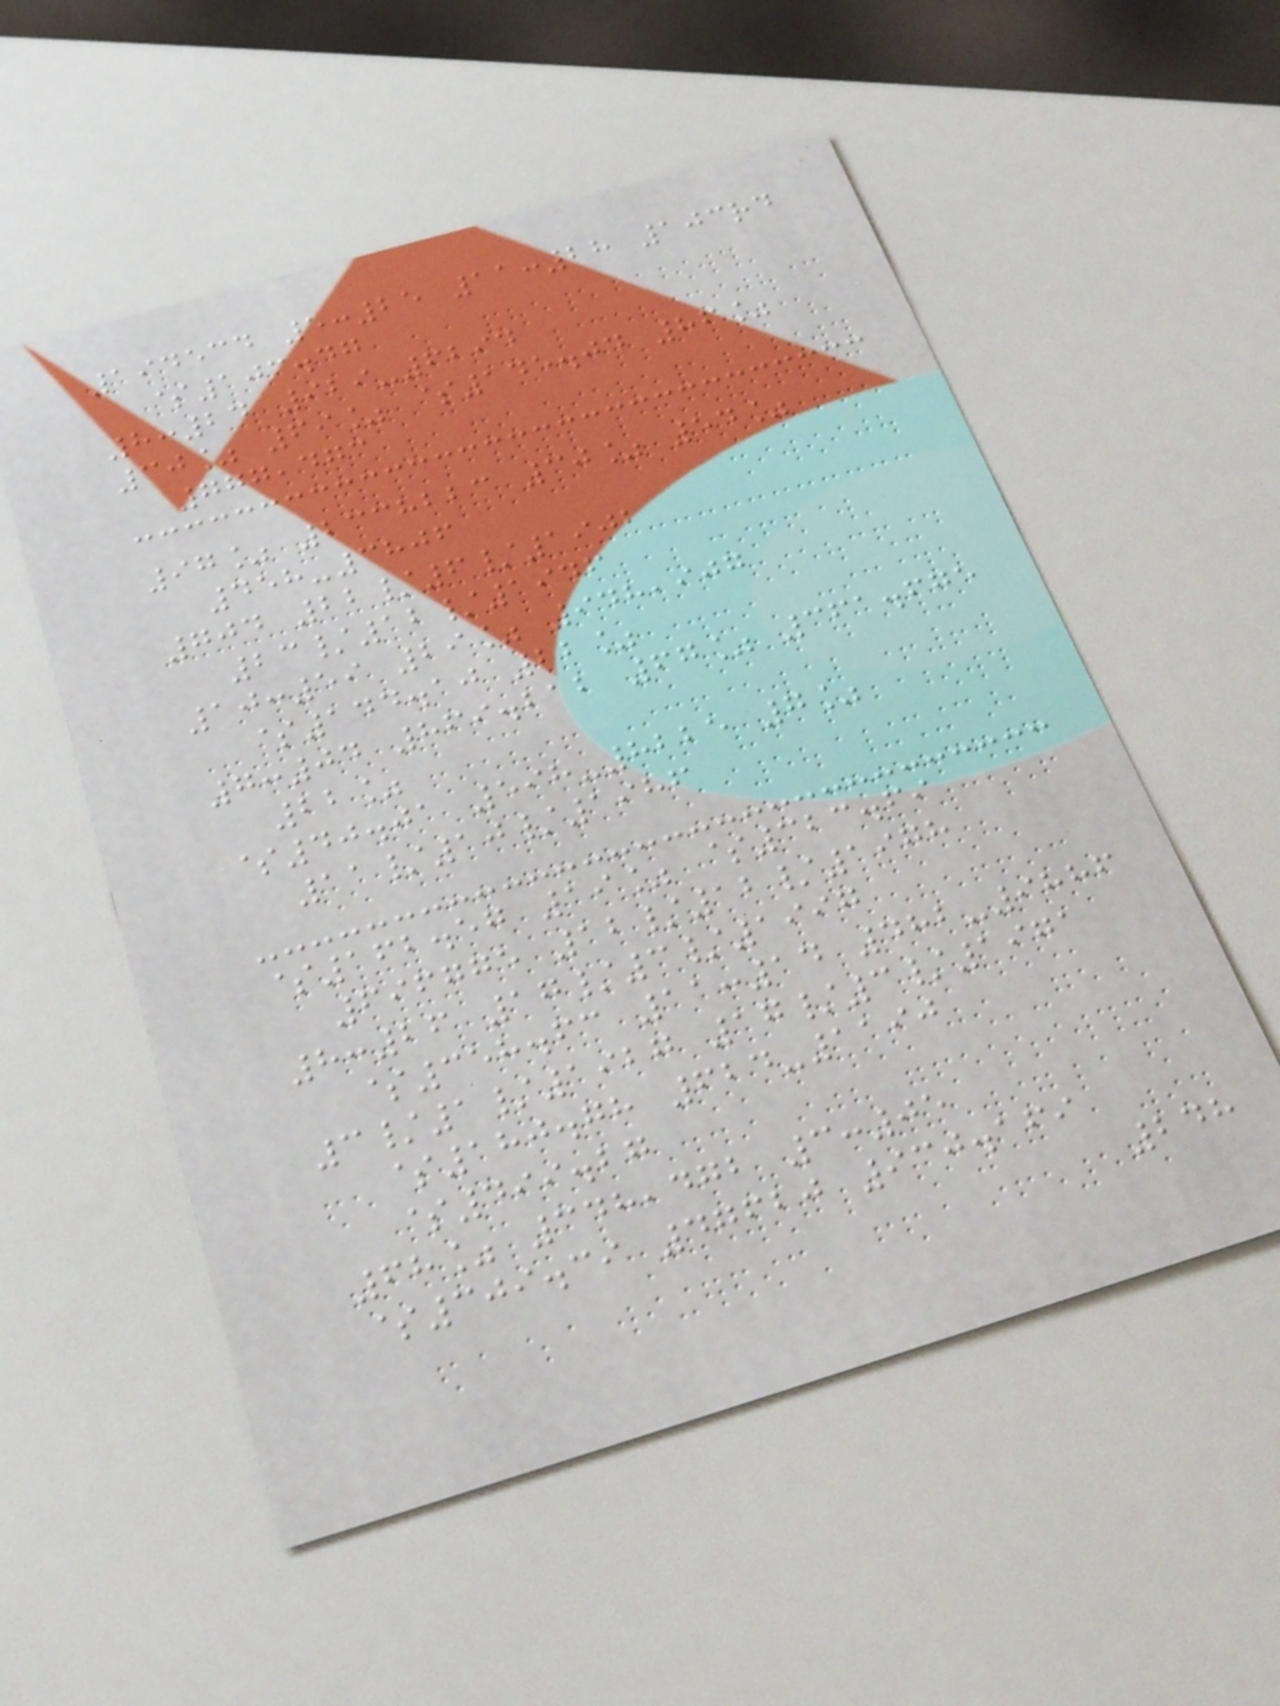194534 5:25 11:28 103rd
$103.47
8:24 929-6294
30% 69% $145.04 86%
777,473
97% 2338223 30% 54%
458-3806
704 22/6/1902
23/12/1946
10:59 29% 948,907
$144.10 22%
7:04 869.212 67% 361.675
22%
$40.01 598-8225 7%
11/10/1986
$162.57 19% $323.69
696775 12/12/1978
8:26 17/3/1997
$358.63 11:14 482-9886
3/1/1927 17/3/1971
$180.78 624-1190
$499.27
68% 348,472 3:05
$309.39 47620 930.169
248
